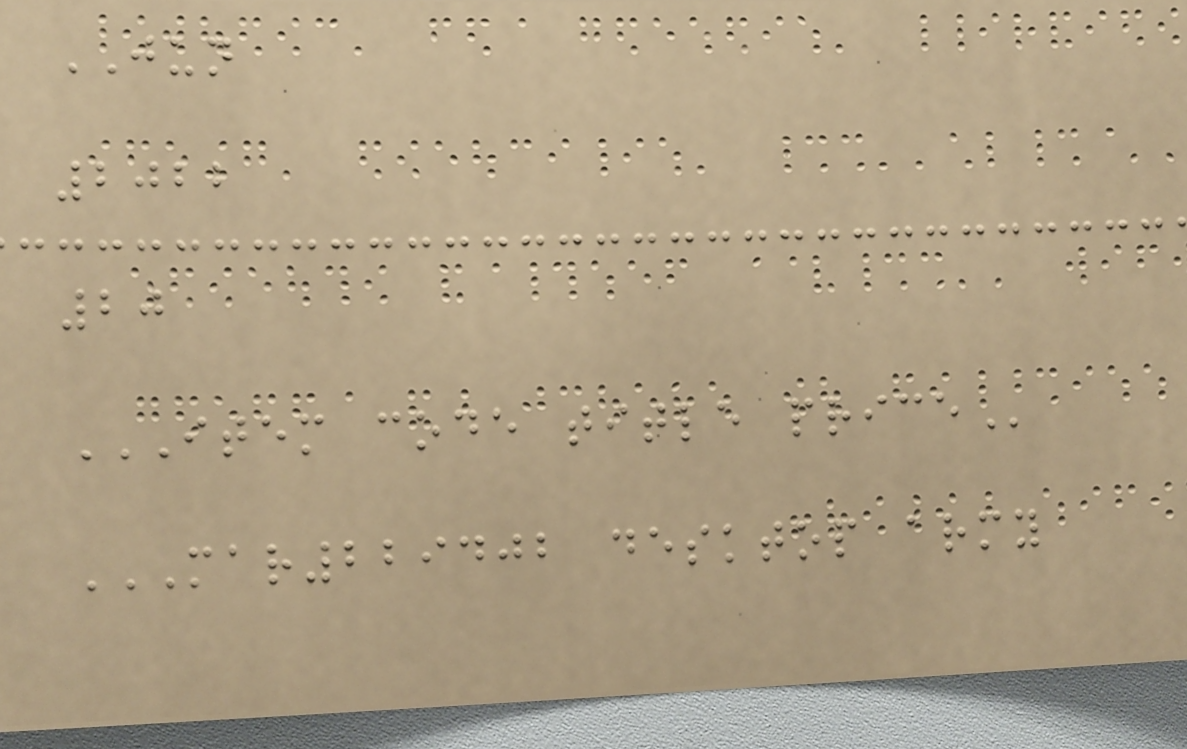JUN
2022
20
ITEM CODE TITLE PRICE
MAR229402 DESKTOP ARMY
